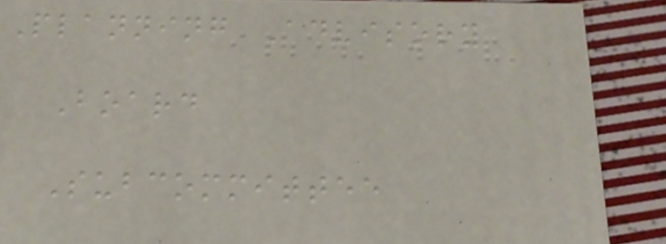Planning Advisory
Board
Subcommittee
